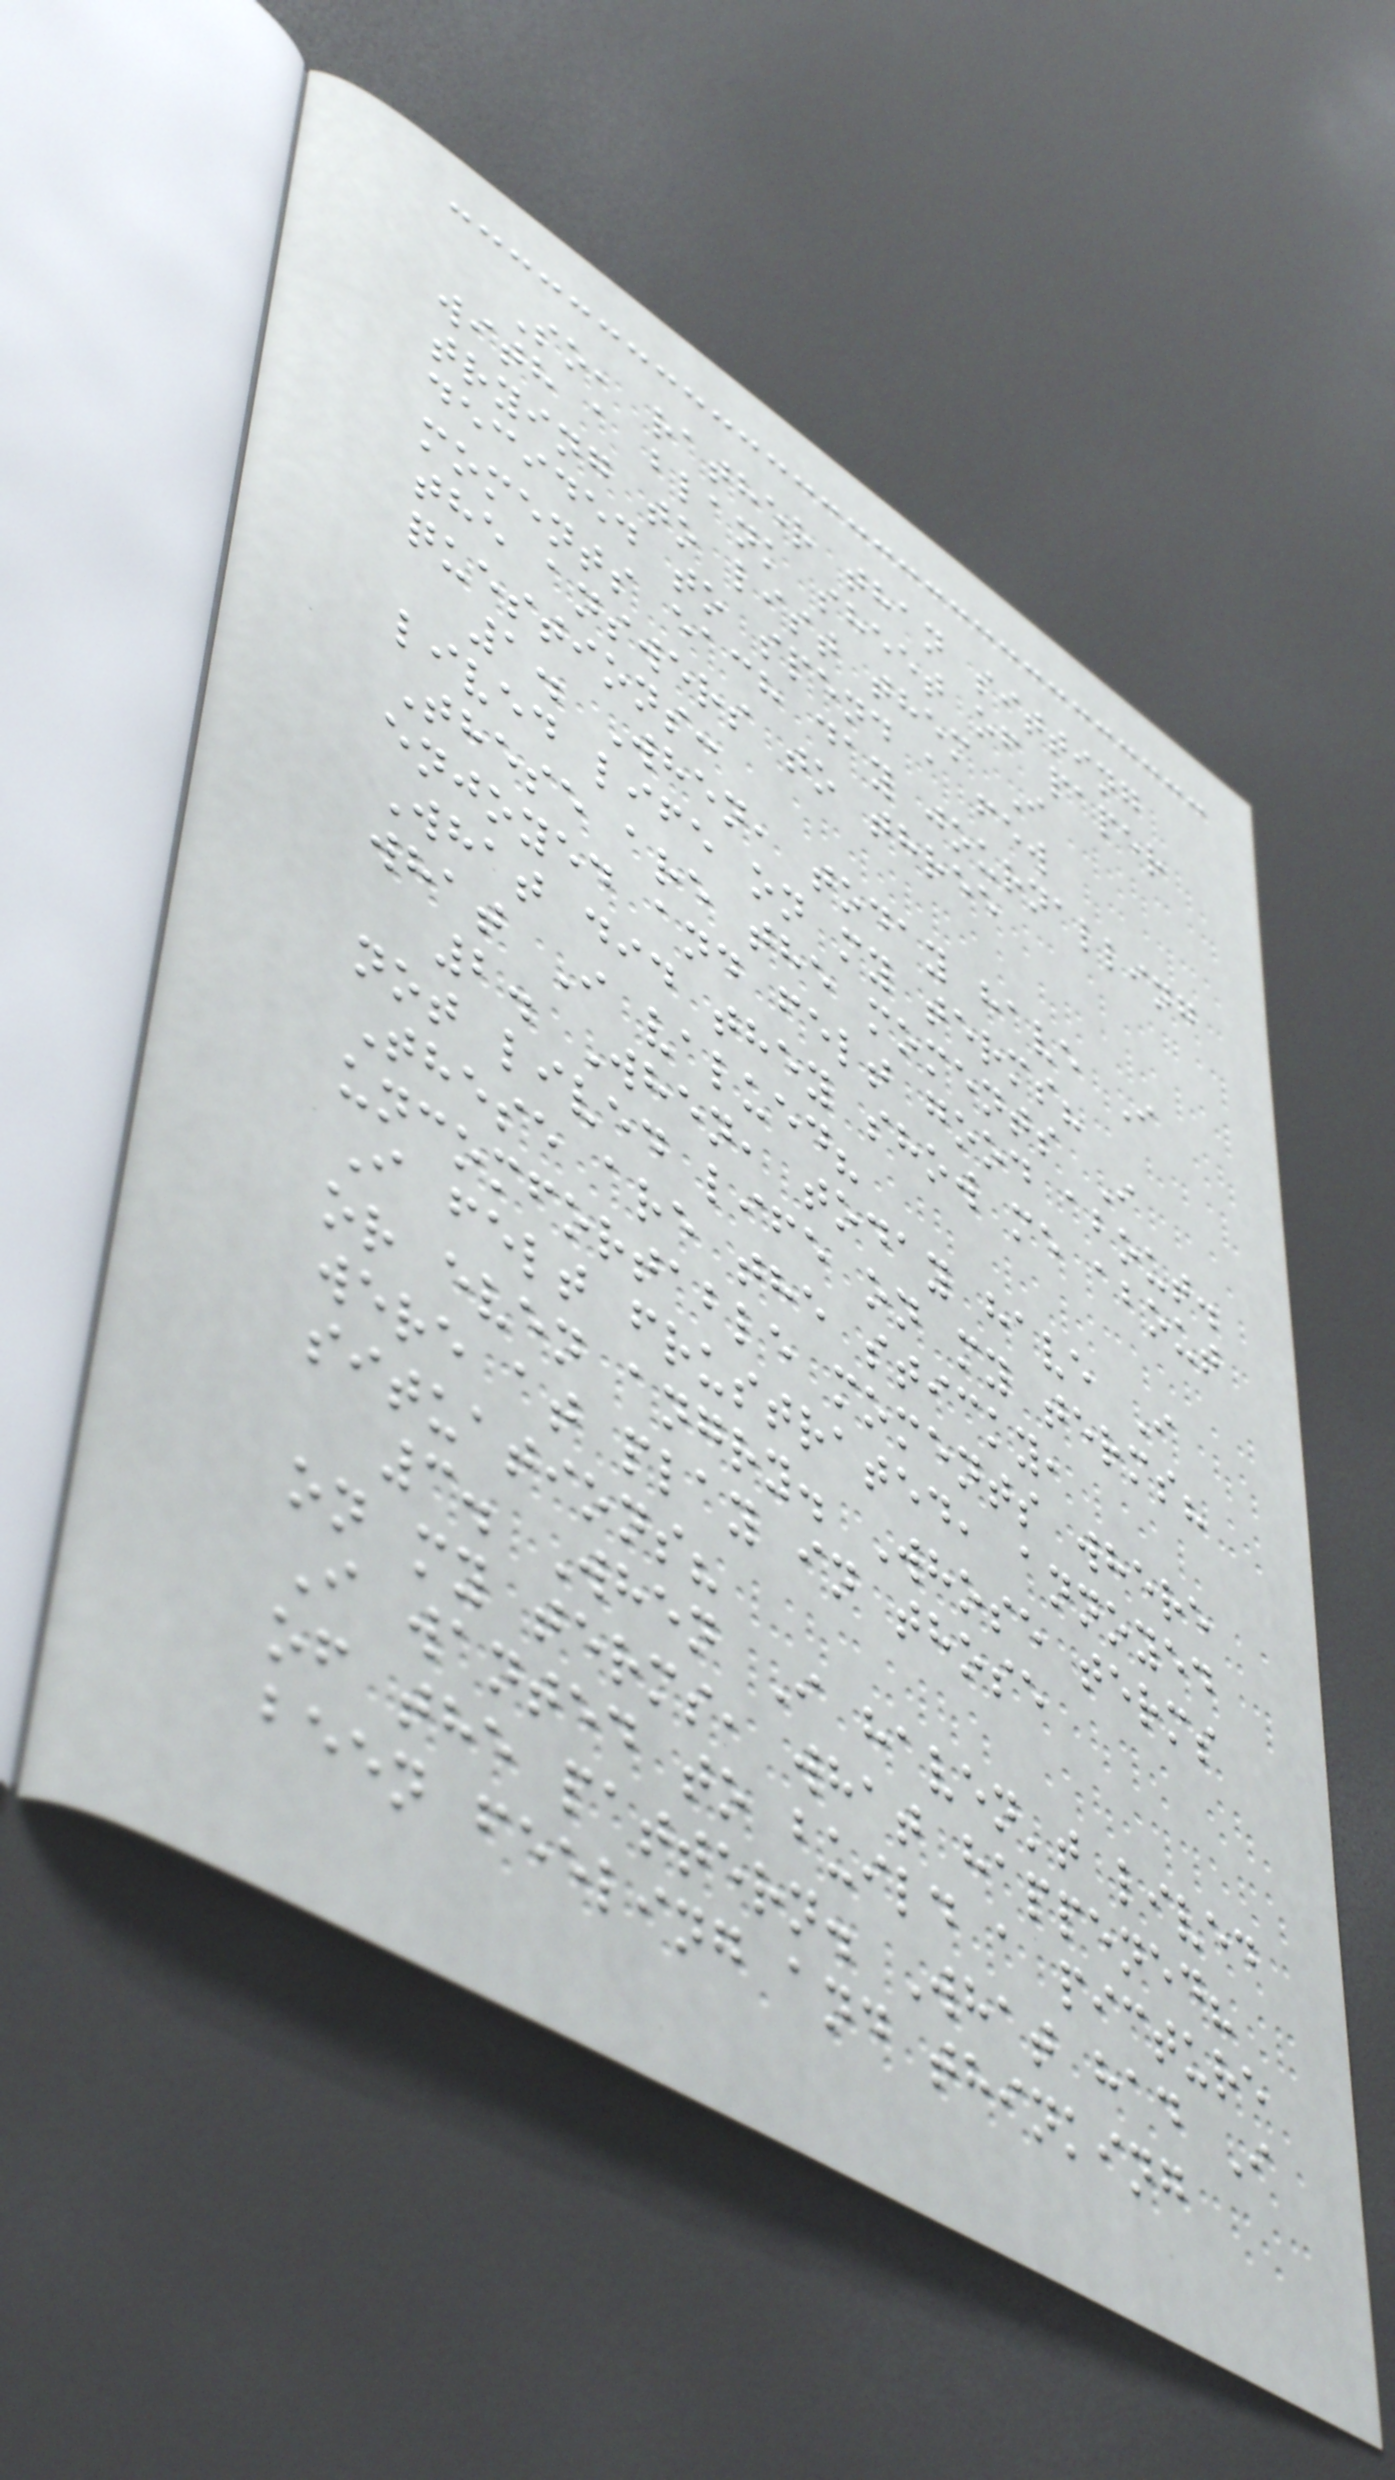So, rather than sitting
with a blank sheet of paper
trying to list them I
decided to spend a few
moments each day journalling
the answers to three
questions:
1. When, today have I
lived life on my terms?
These are the moments I
enjoyed and felt good about.
What did they show me about
what I valued?
2. When, today have I
not lived life on my terms?
These are the sticky,
uncomfortable moments where
I felt frustrated, annoyed
or even angry. Whose terms
were at play in those
situations?
3. When I haven't lived
on my terms, what happened?
I wanted to build a picture
of the pattern. What had I
been feeling and thinking
